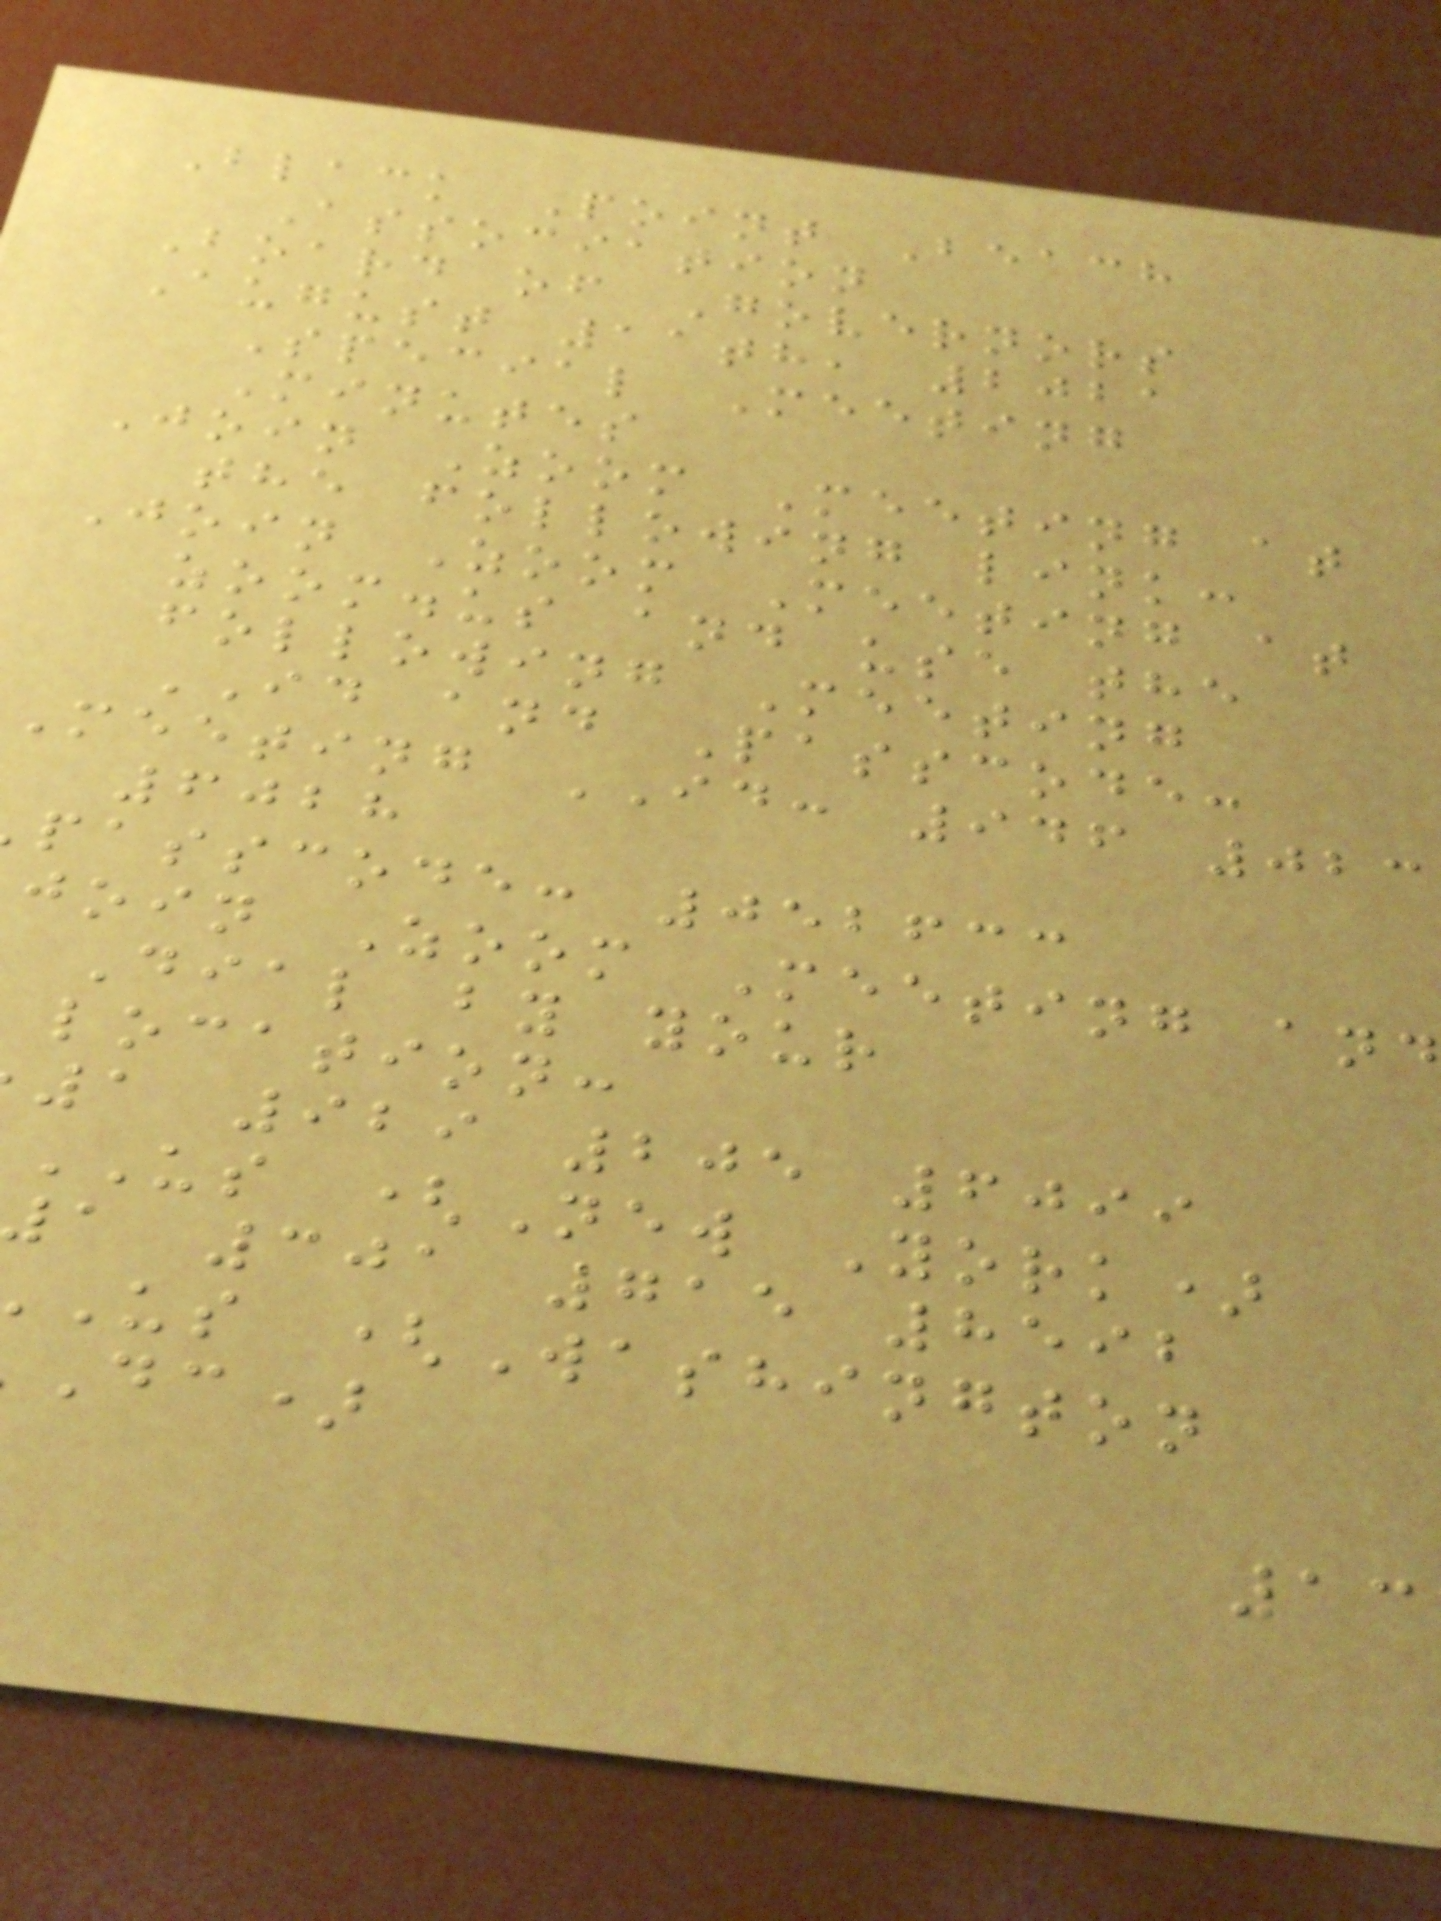Black Point Beach
Association
Board of Governors
August 11th, 2021
Special Meeting
Minutes
Join Zoom Meeting at
the following link:
Join Zoom Meeting at
zoom.us and use the
following Meeting
ID and Passcode:
Meeting ID: 946 023
6028
passcode: 052633
join Zoom Meeting and
Dial by your
location:
1 929 205 6099
US (New York)
a 301 715 8592
us (Washington
dc)
